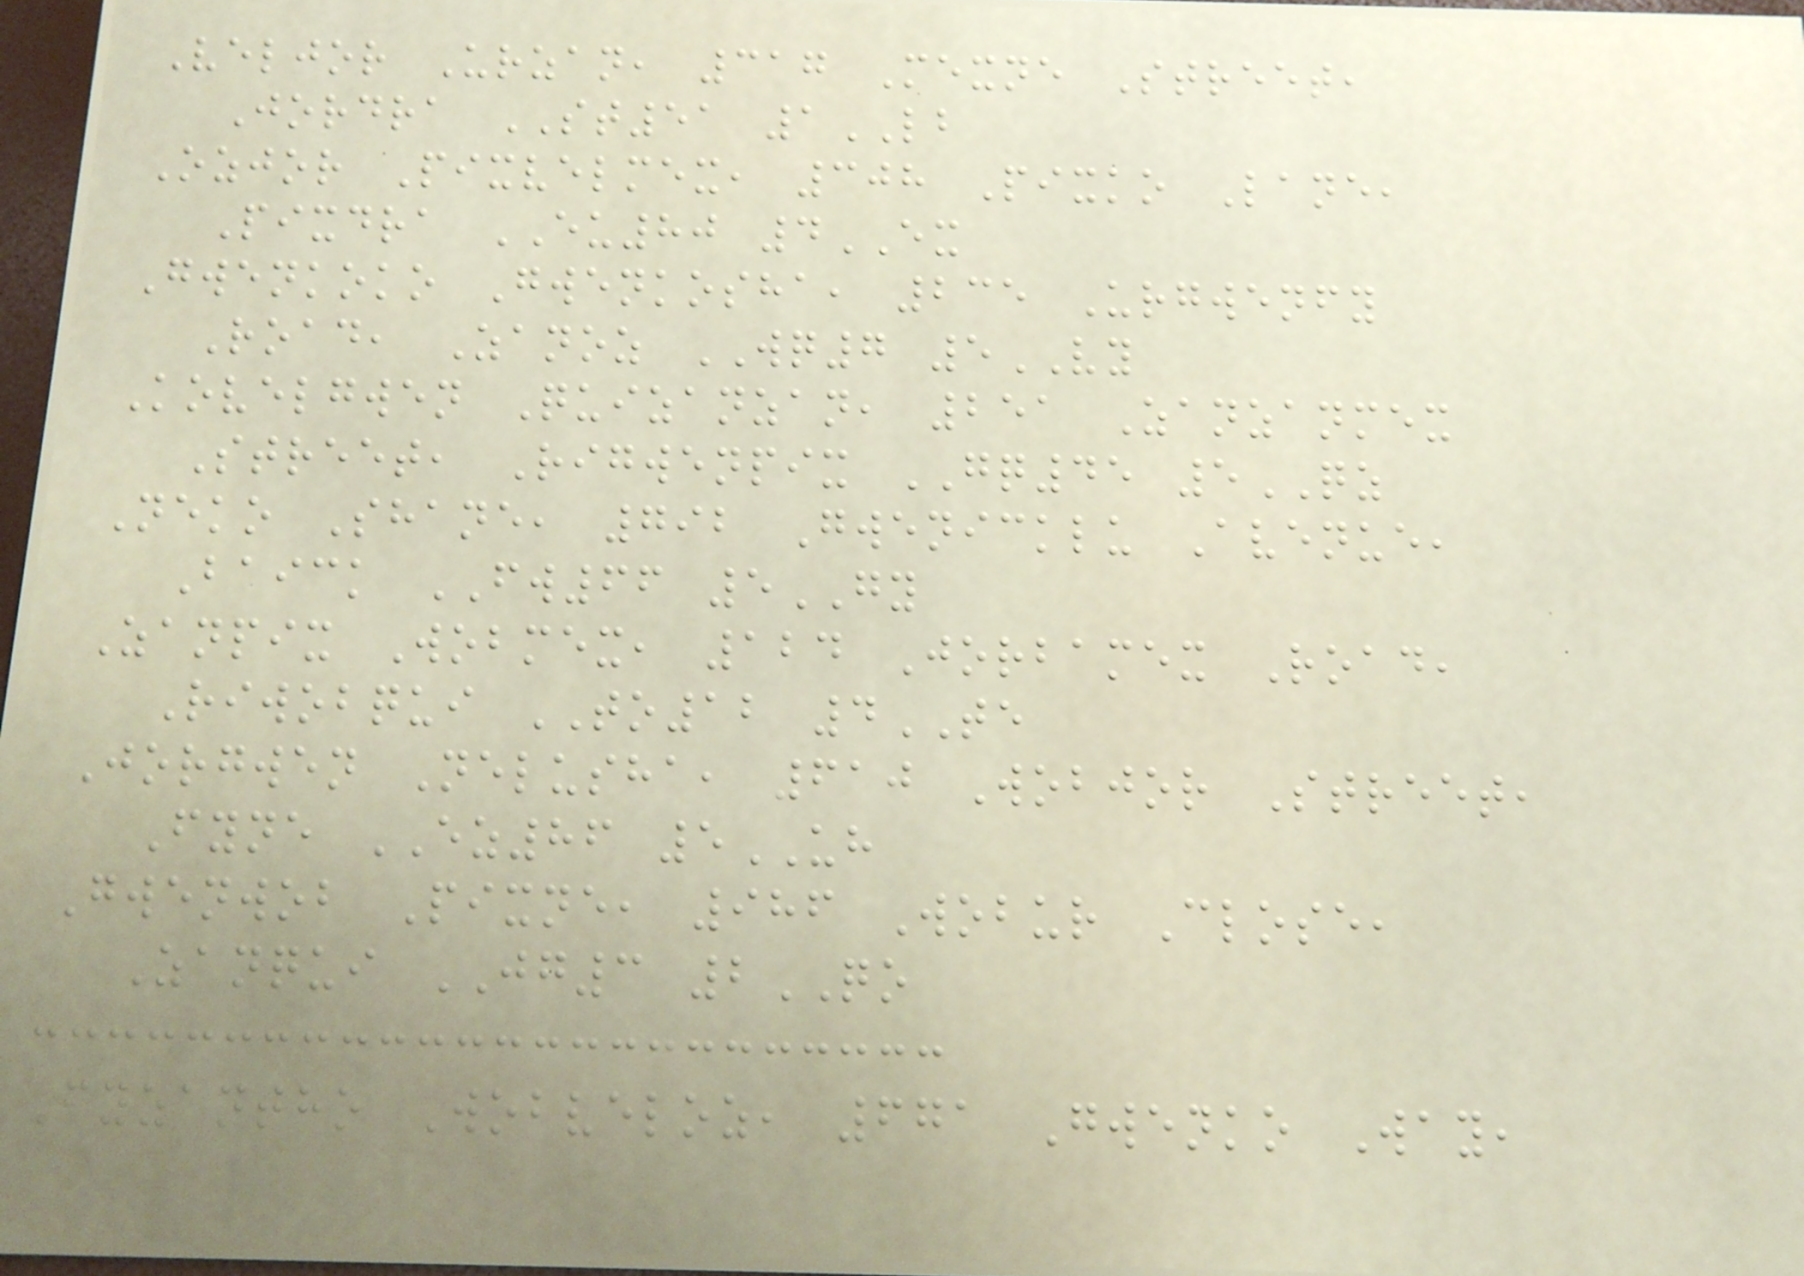Veljor Urzan, 317 Mexne Street,
Jordra ST51 1LB
Ozjor Pixvelmex, 308 Pixko Lane,
Pixdra EU80 4EX
Gwenkoko Gwenkosha, 235 Urgwenfy
Road, Zanoz WQ7 5VY
Kovelgwen Quizanzan, 251 Zanzanmex
Street, Rigwenpix GQ45 5QZ
Neko Shane, 792 Gwenicklu Avenue,
Baick FW66 5GY
Zanpix Wobmex, 124 Jorbamex Road,
Riwobqui TO12 4TE
Jorgwen Nelusha, 610 Wobjor Street,
Fyne EZ86 5UH
Gwenwob Pixne, 986 Wobur Close,
Zanqui JG3 2QO
Fyzantho Wobveloz, 671 Gwenko Way,
